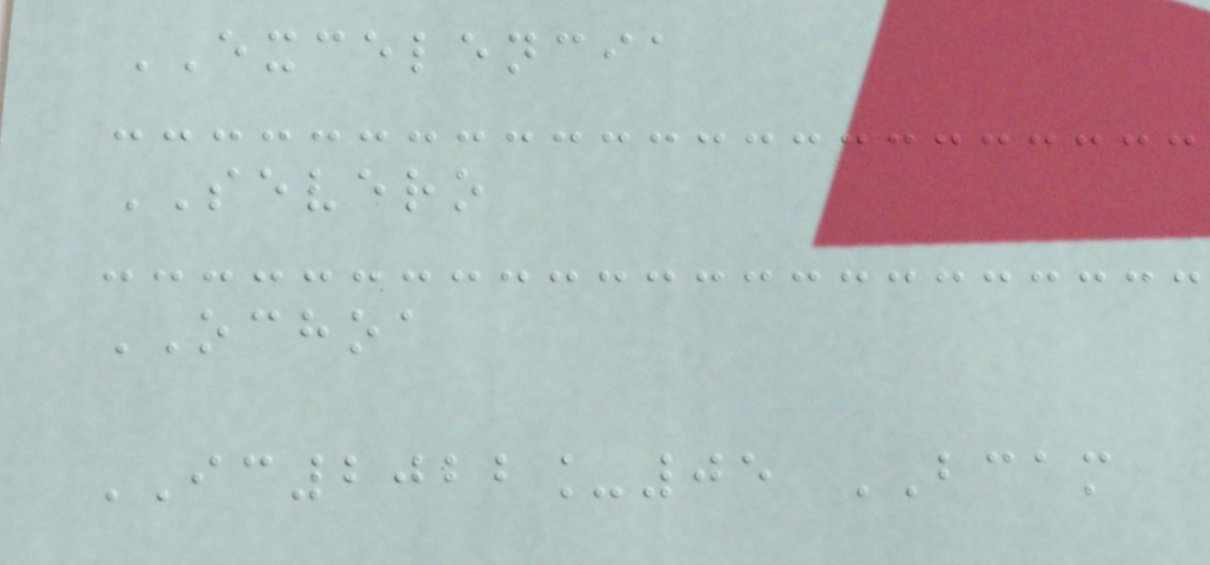EXCELENCIA
SEVERO
OCHOA
IC2022_05 BCAM
